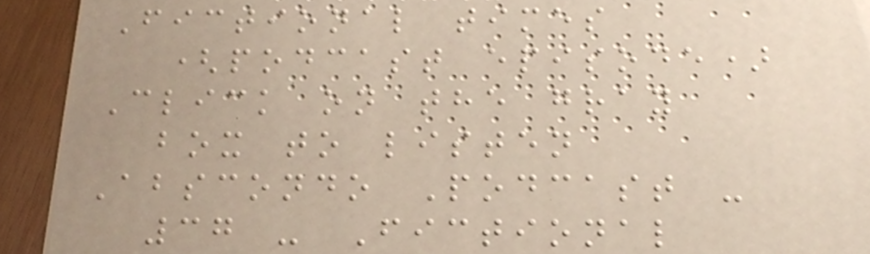Fictional times
(podcast episode)
Click on the gray
box to listen
Abscondo Podcast -
37 - Fictional
